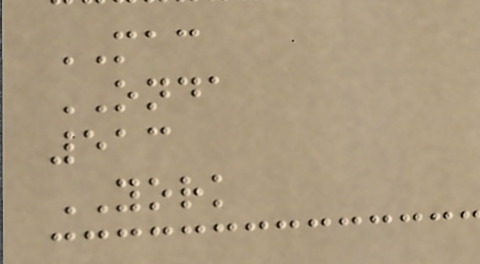MAC
ONDA
513
YORK
